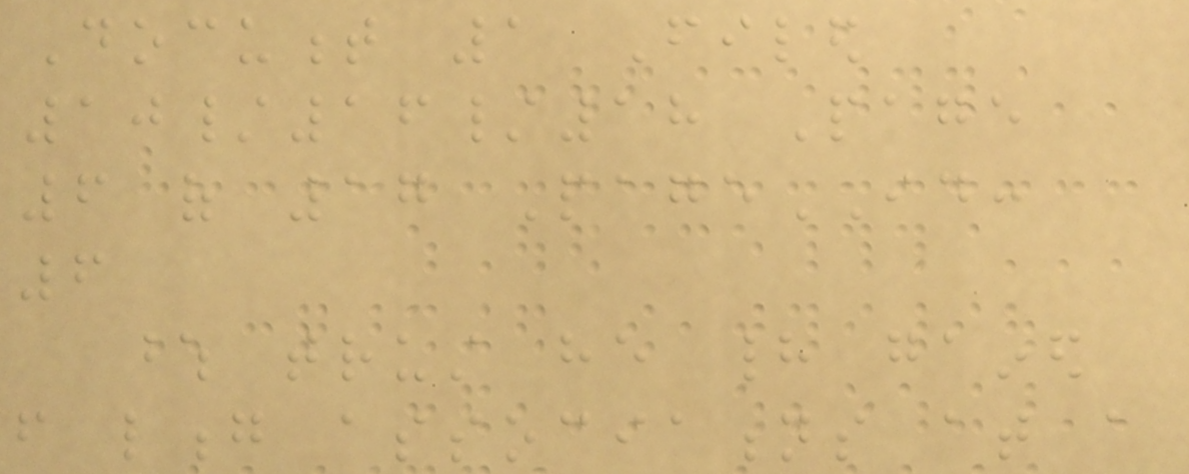Document 1 Filed
10/16/18 Page
6 of 17 PageID:
6
whose trust he had gained
from long associations at a
